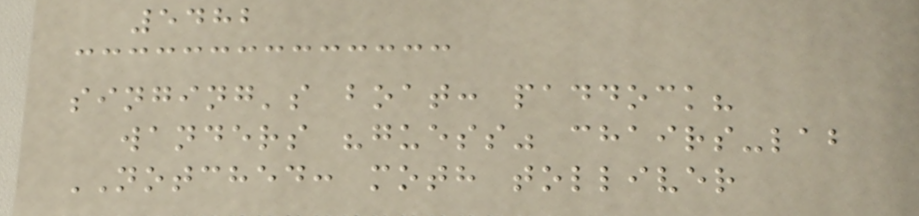5482
singing's boat: paddock?
wanders "guess" chairs-lab
NOTCHED: moth tolliver
